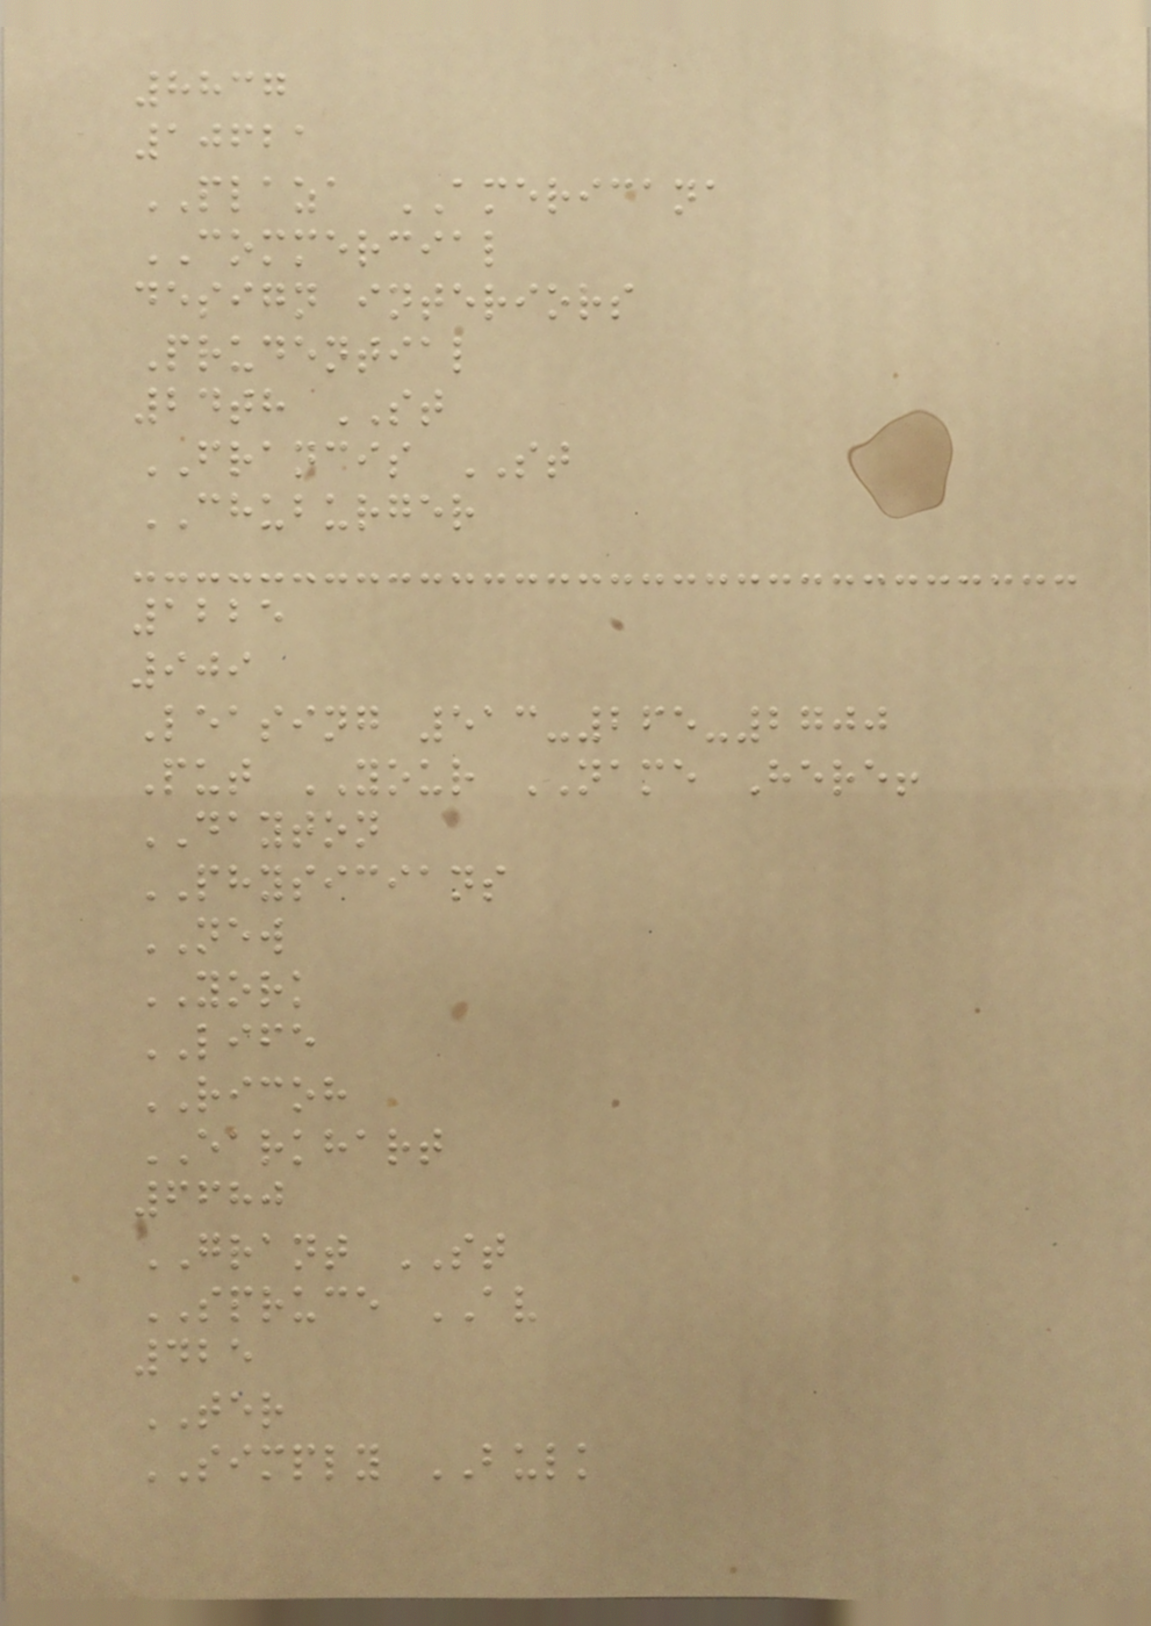8837
10621
PLAZA AMERICANA
COMMERCIAL
design interiors
Prudential
24th ST
FRANCIS ST
CHUBURGER
1225
909
Leasing 513-265-2700
Put YOUR NAME Here!
DAYTON
PHYSICIANS
NEW
YORK
LIFE
RICOH
EARKHART
6680
GRANT ST
SPRUCE AV
425
TER
SIMPLY BULK
